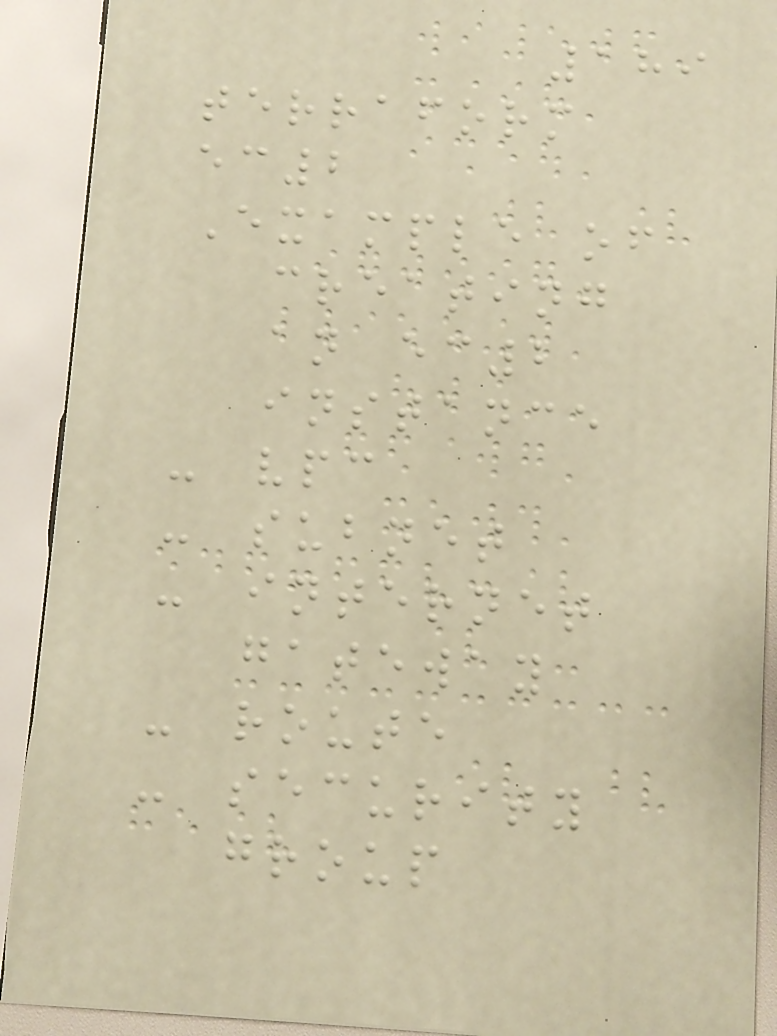189
terraform
ec2
Example of
creating
an ec2
instance
- vpc
- subnet
- internet
gateway
- route
- security
group
